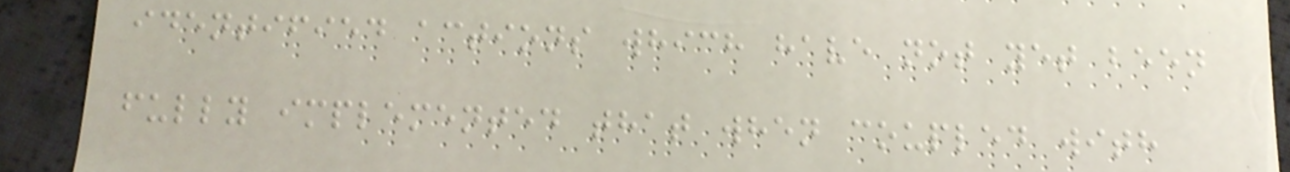identified actions which have not yet been
fully implemented that when coupled with
